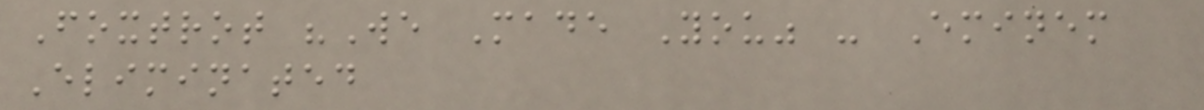Foxtrot "We Made You" - Eminem
Eliminated
